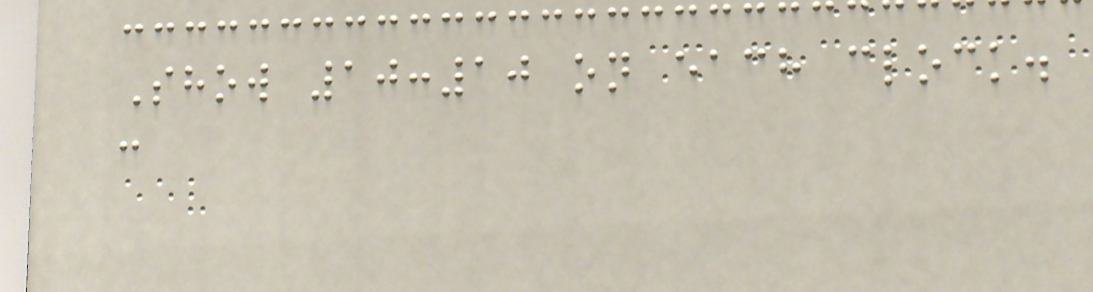Show 10:10 on each clock.
:
